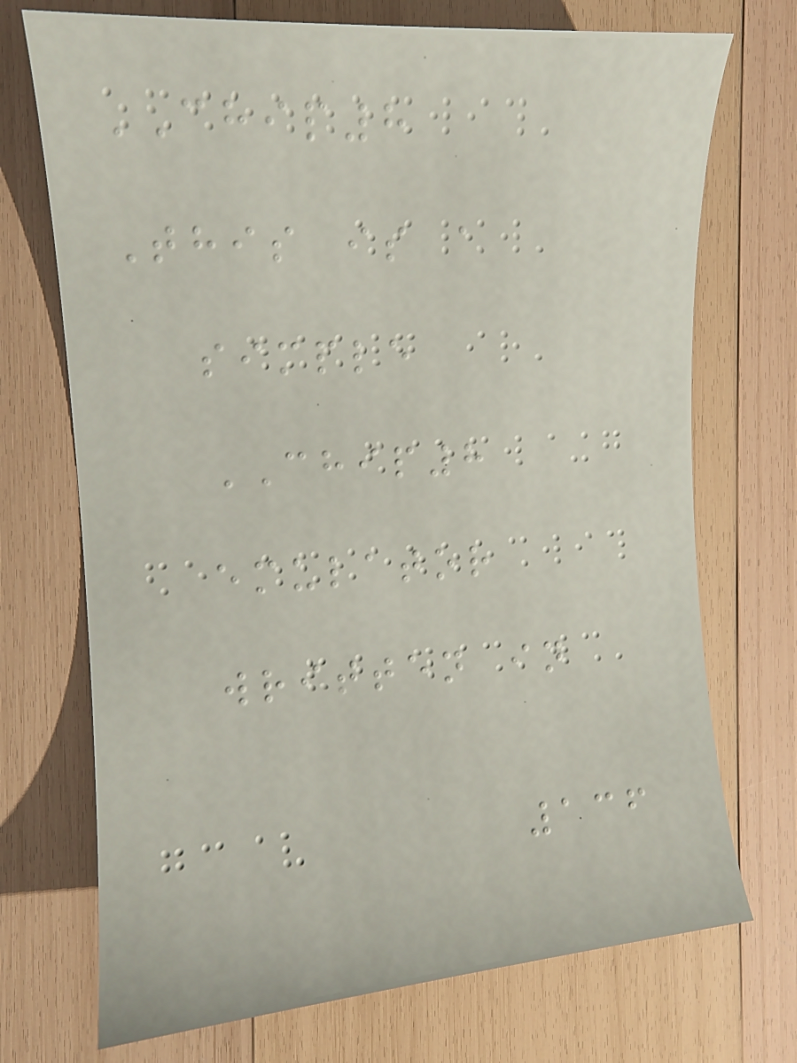CHIP8
This is a
simple
CHIP8
emulator
written in
136
